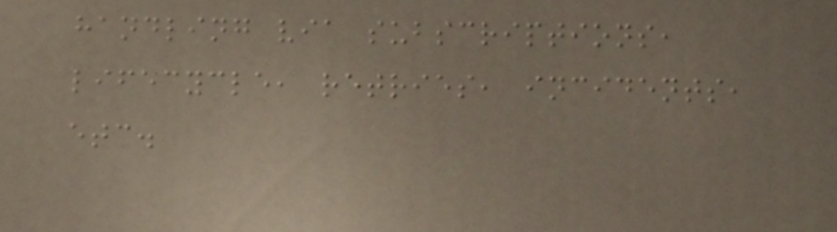handling via subscriptions,
lifecycle, retries, incidents,
etc.
